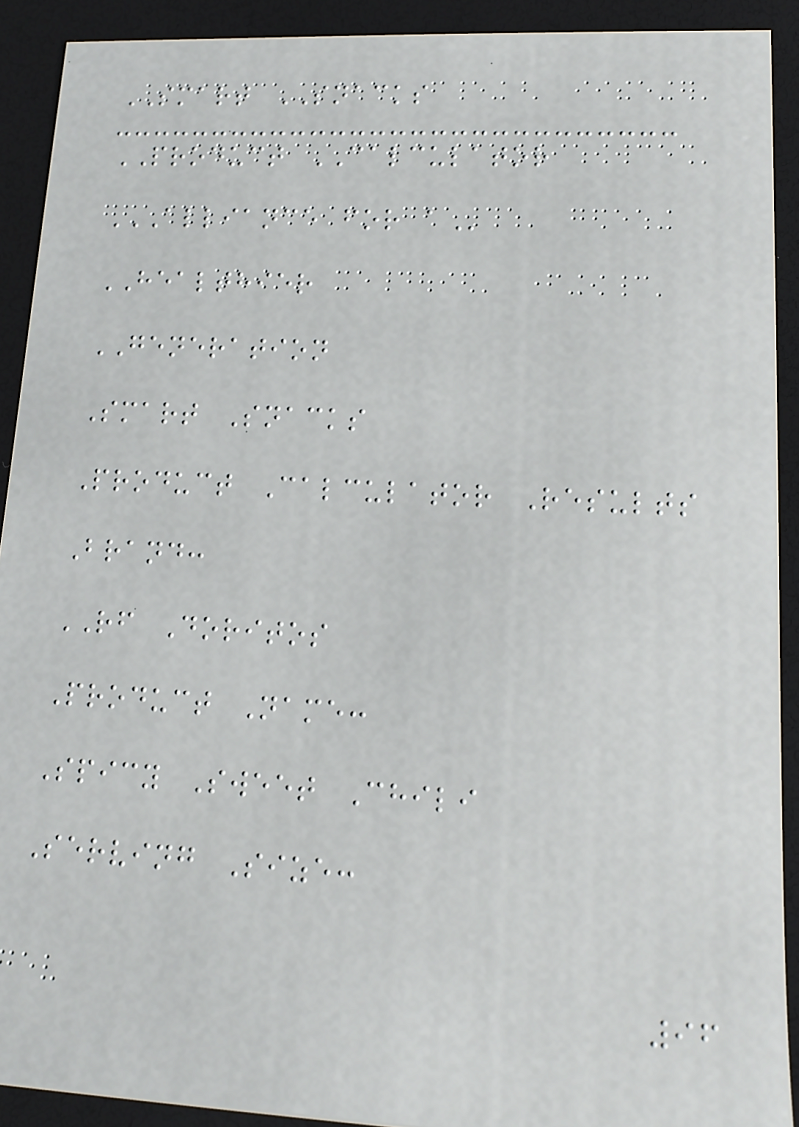SMART SNACKS
PRODUCT CALCULATOR
ALLIANCE FOR A
HEALTHIER
GENERATION
Smart Snacks
Product Calculator Results
Brand:
RF Doritos
Product Name:
Spicy Sweet Chili
Serving Size:
96
